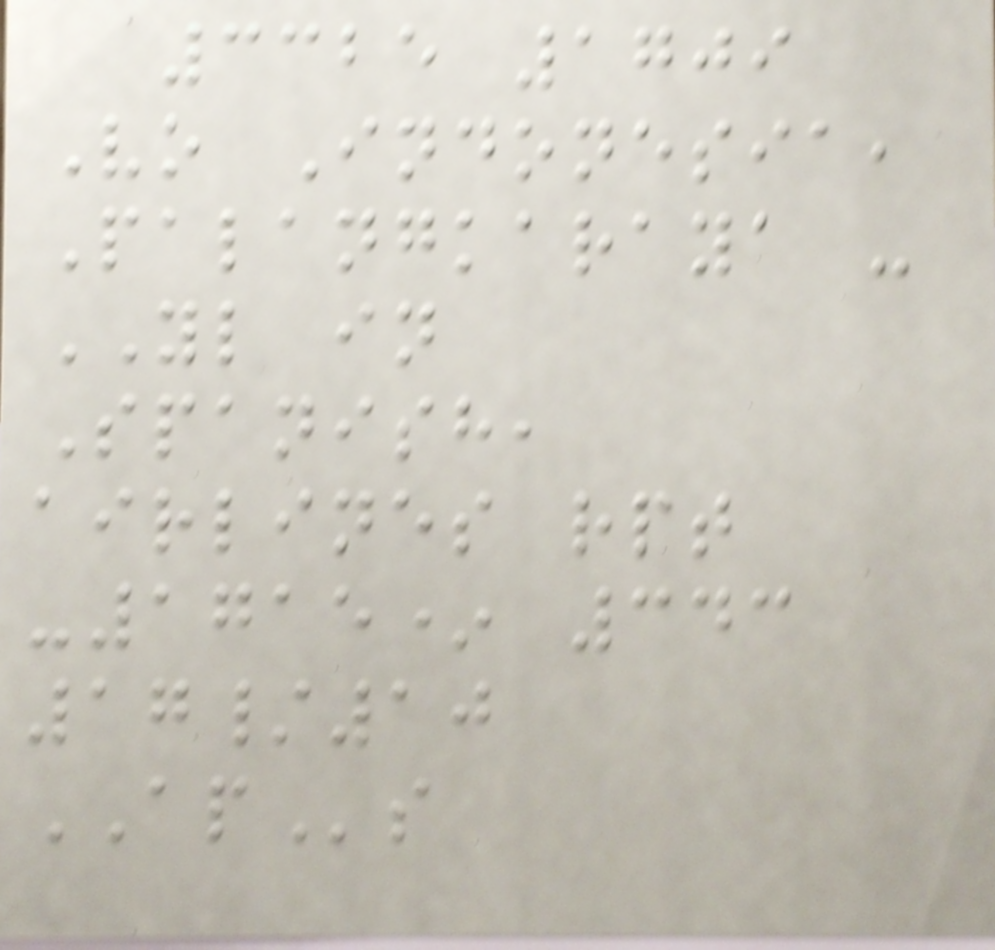3325 1709
Vo Indonesia,
Palangkaraya -
YL in
Spanish,
airlines rpt
-1715* 343
17/10
APs
